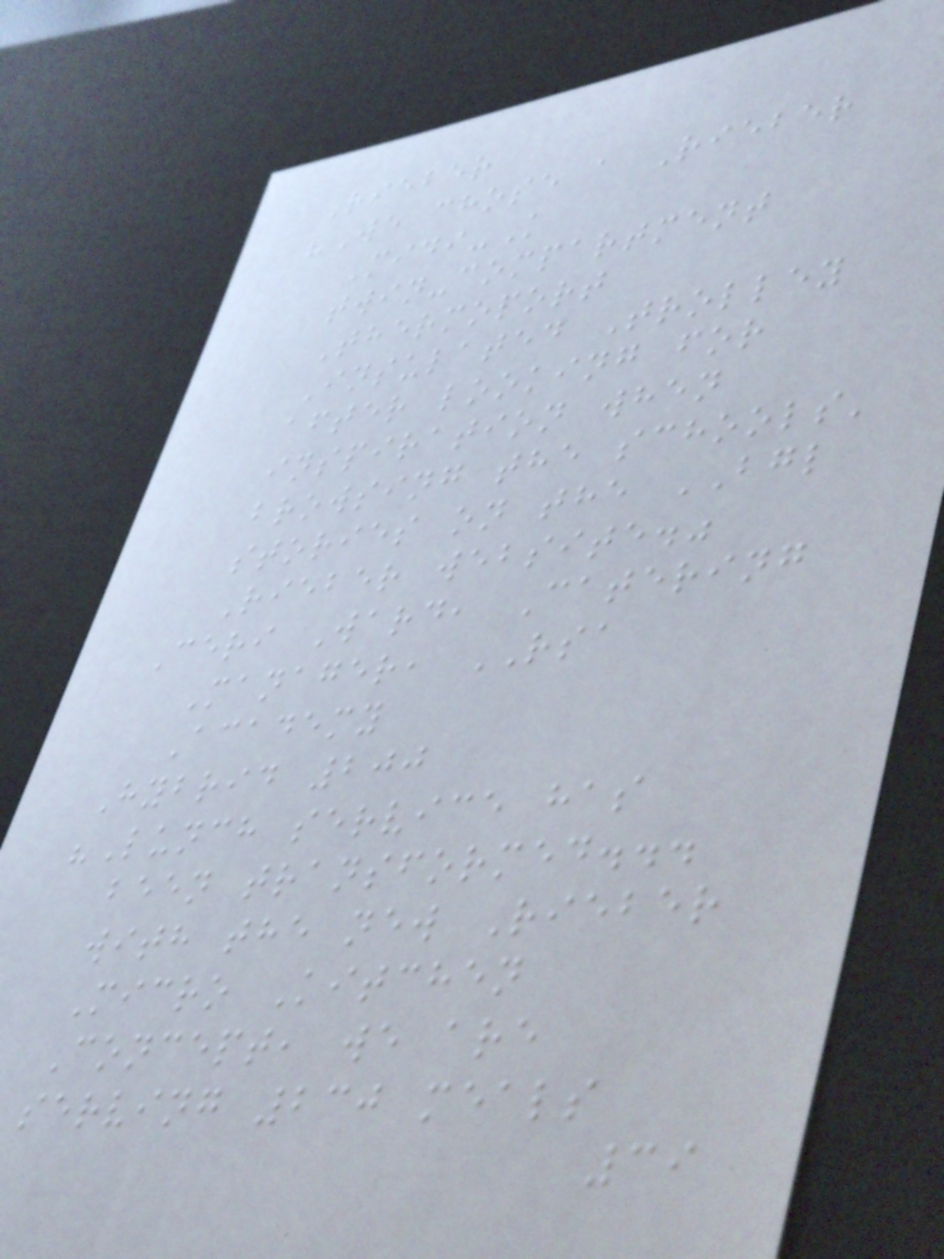Rieber
"We chose a Rieber
Midi-K
twin-compartment
Thermoport
Insulated Trolley
after looking for
inspiration when
browsing the schools'
stories on the BGL
Rieber website."
Ceri Ward, Catering
Manager, RSA
Academy
Hybrid 200
"Lunch service has
been transformed...
with the new Rieber
Micro Kitchen
Concept, we are
serving 230 meals
39
